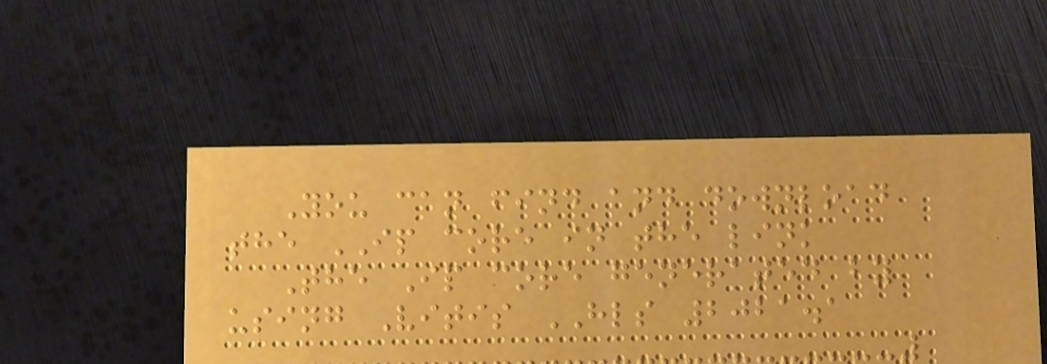You can find and download
the IP core in the link
The Ip core generated by
using Vitis HLS 2021.1
